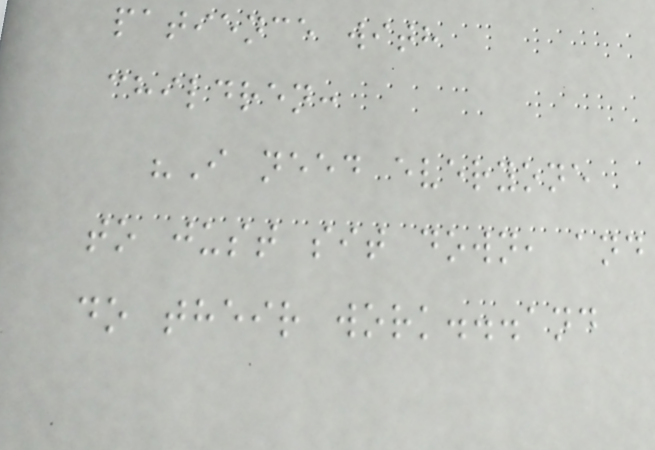patience with
children:
"I need everyone
to just sit down, and
do their work...and
